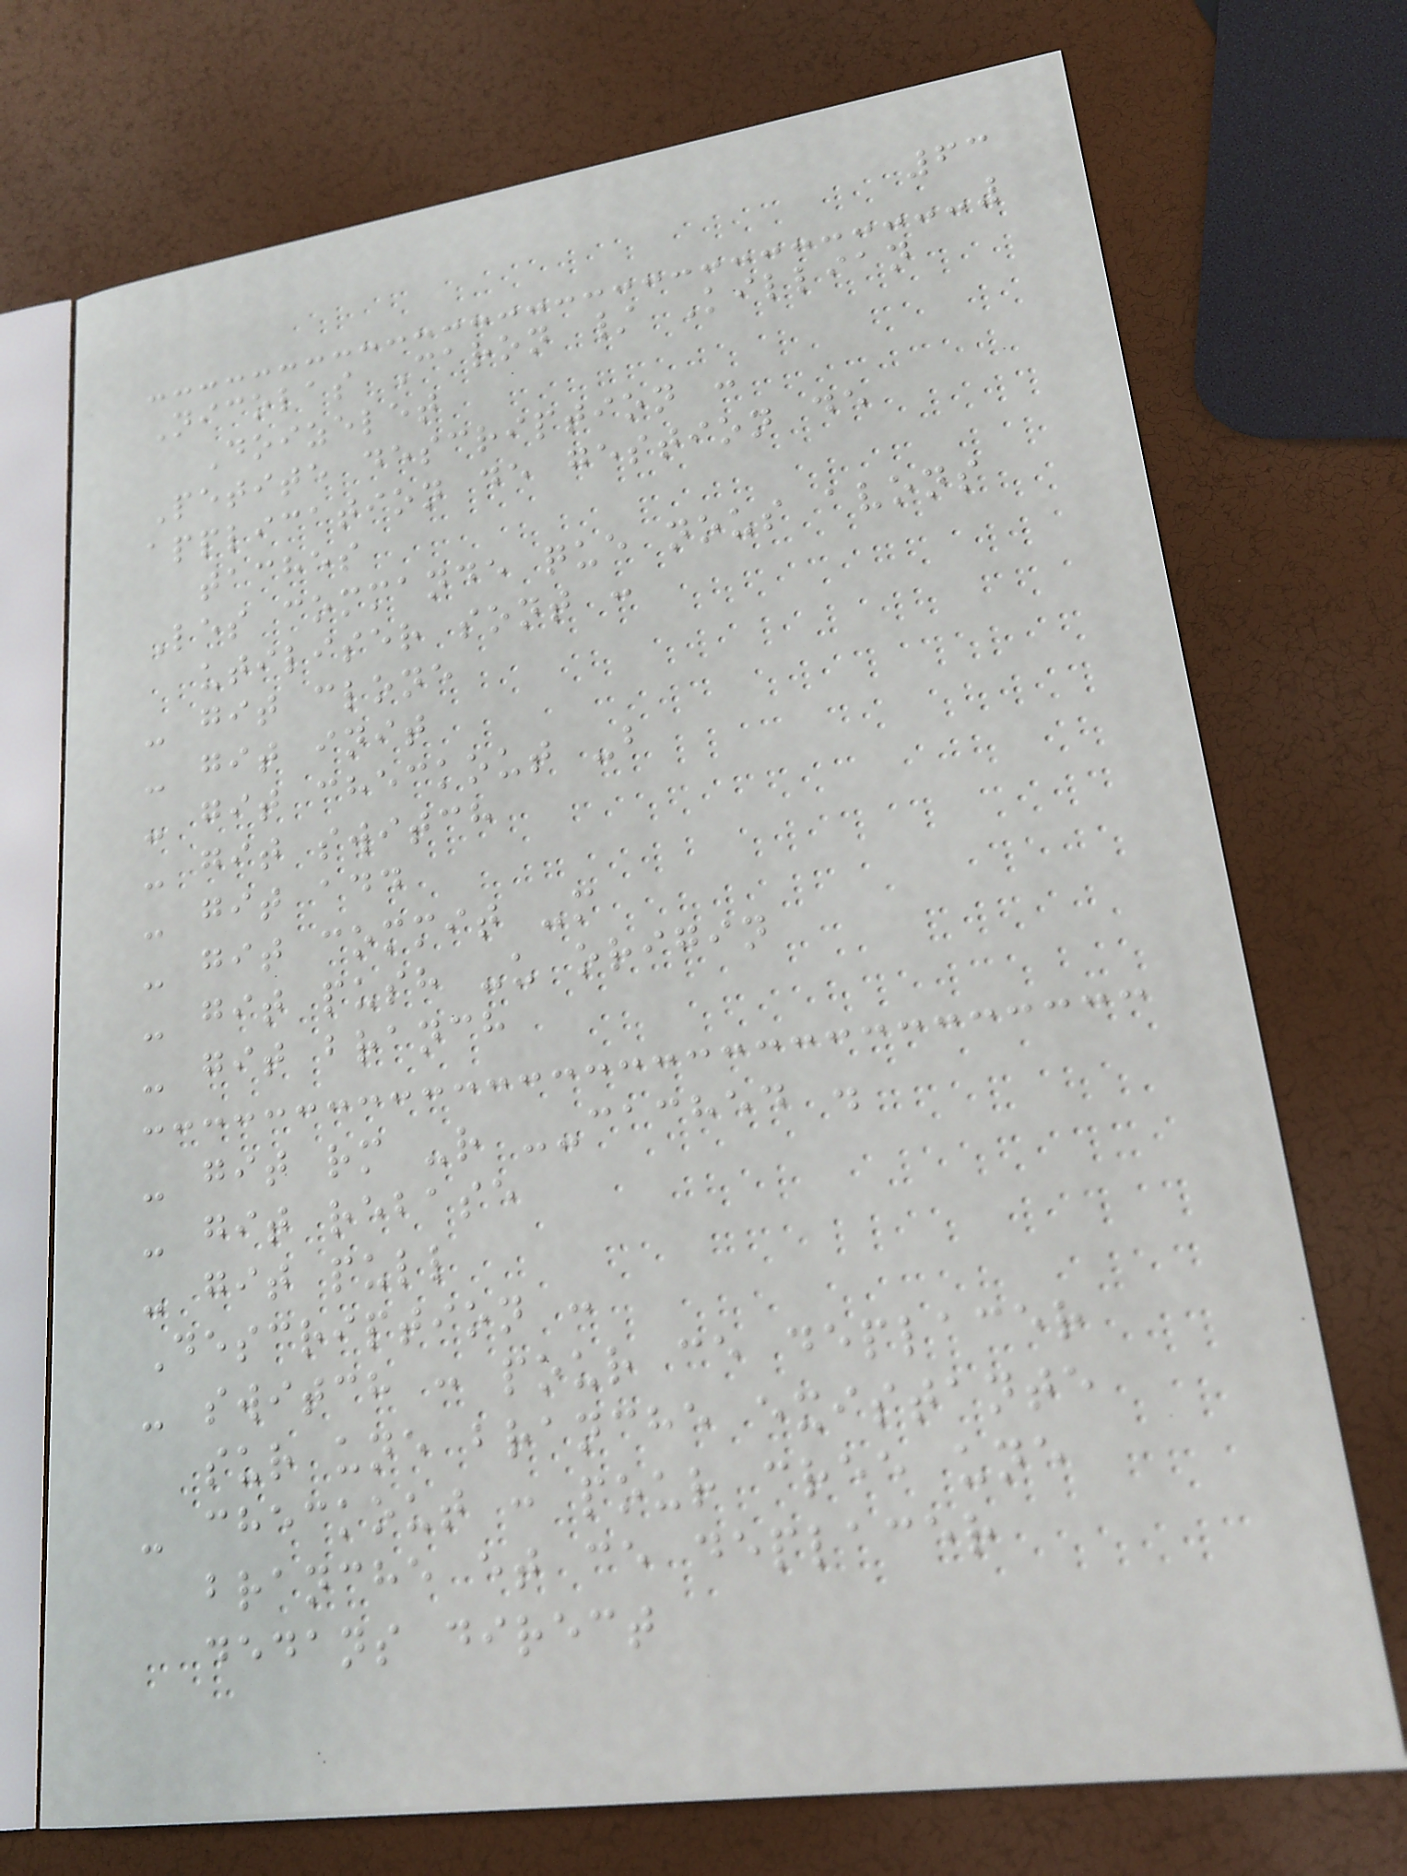63
Nicolas Caron / Killian
Doizelet
Petite description :
application de gestion de
taches
Les commande que nous avons
utiliser sont :
- git clone
- git init
- git checkout -b
- git switch
- git add
- git commit -m
- git push -u origin
- git branch
- git rm -r --cached .
- git rebase
- git pull
Description :
- switch : pour ce deplacer
sur une branche existante
- checkout : pour cree une
branche et ce deplacer
dedans direct
